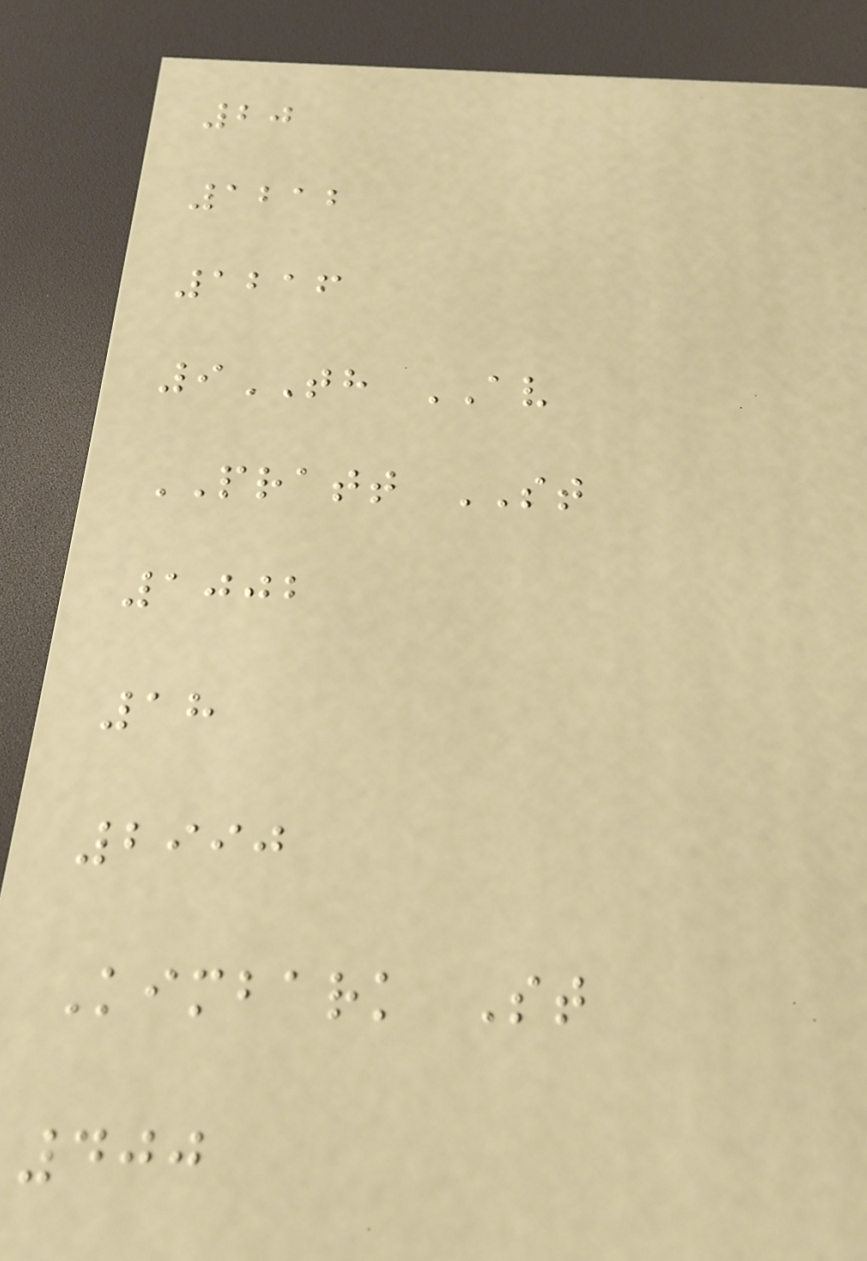20
1212
1216
9TH AV
PRATT ST
1002
18
2990
Kimbark St
400
